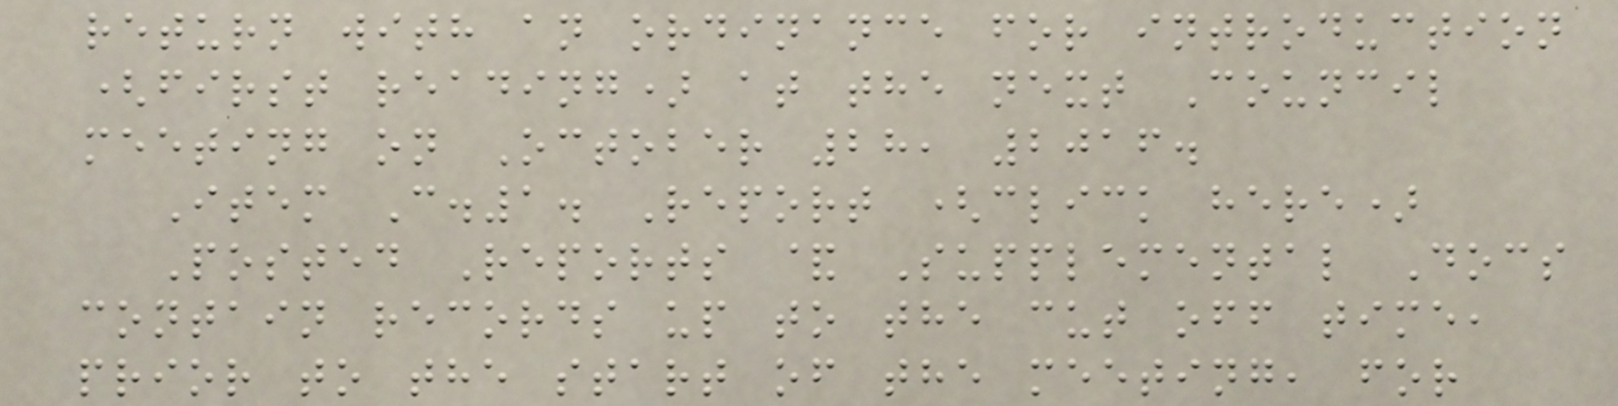return with an ordinance for introduction
(first reading) at the next Council
meeting on October 28, 2016.
Item C.1. Report (click here)
Posted Reports & Supplemental Docs
contain records up to the cut off time,
prior to the start of the meeting, for
